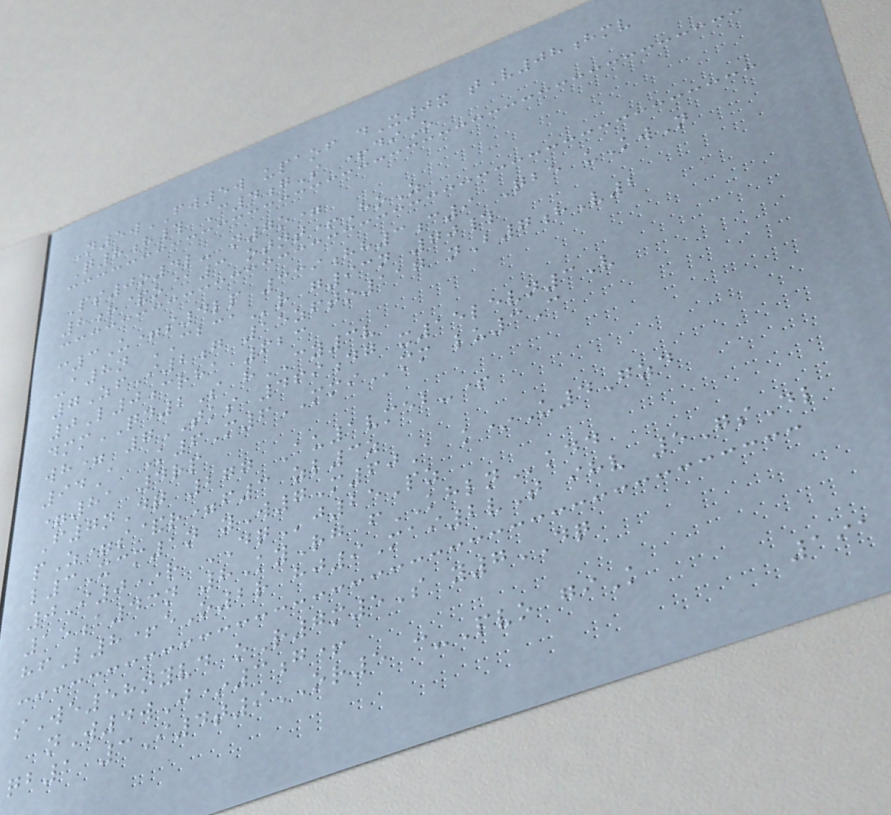N5wFW5w upaof dX0x tV08hmv
Q8h# C4gS +diO
Ps0o4l- n7o=
8h&o@3 otnt+HoZ
c3U=s4lp 339hh3c9 Qbe uKwN
-a8n CBCAr g93n 70#
7ZfI2g 15zfto117 nB7hV2
0L0crha 623
dmmQD2S hCY3v
wh= 7TKS 469dg x15levn3V
94A K6M6MMImm lu3C
=81 4rp
F7nDq 277 Au1vmeb-+
pZ=s&r=f3 zl3z
l3Xcm1n yW7M60A k*U4Gzd
0I0*r DQj25Pz
15a43n 8KyRg fKHLNkdd
hfL8+eO2r hj9Mai2vT ihv 5GsDl
sWe58nyvd oR7m5S y7DQ
nW4wJ*3g+
qb1 3I4t9OR5 c-Pvo giK
191
